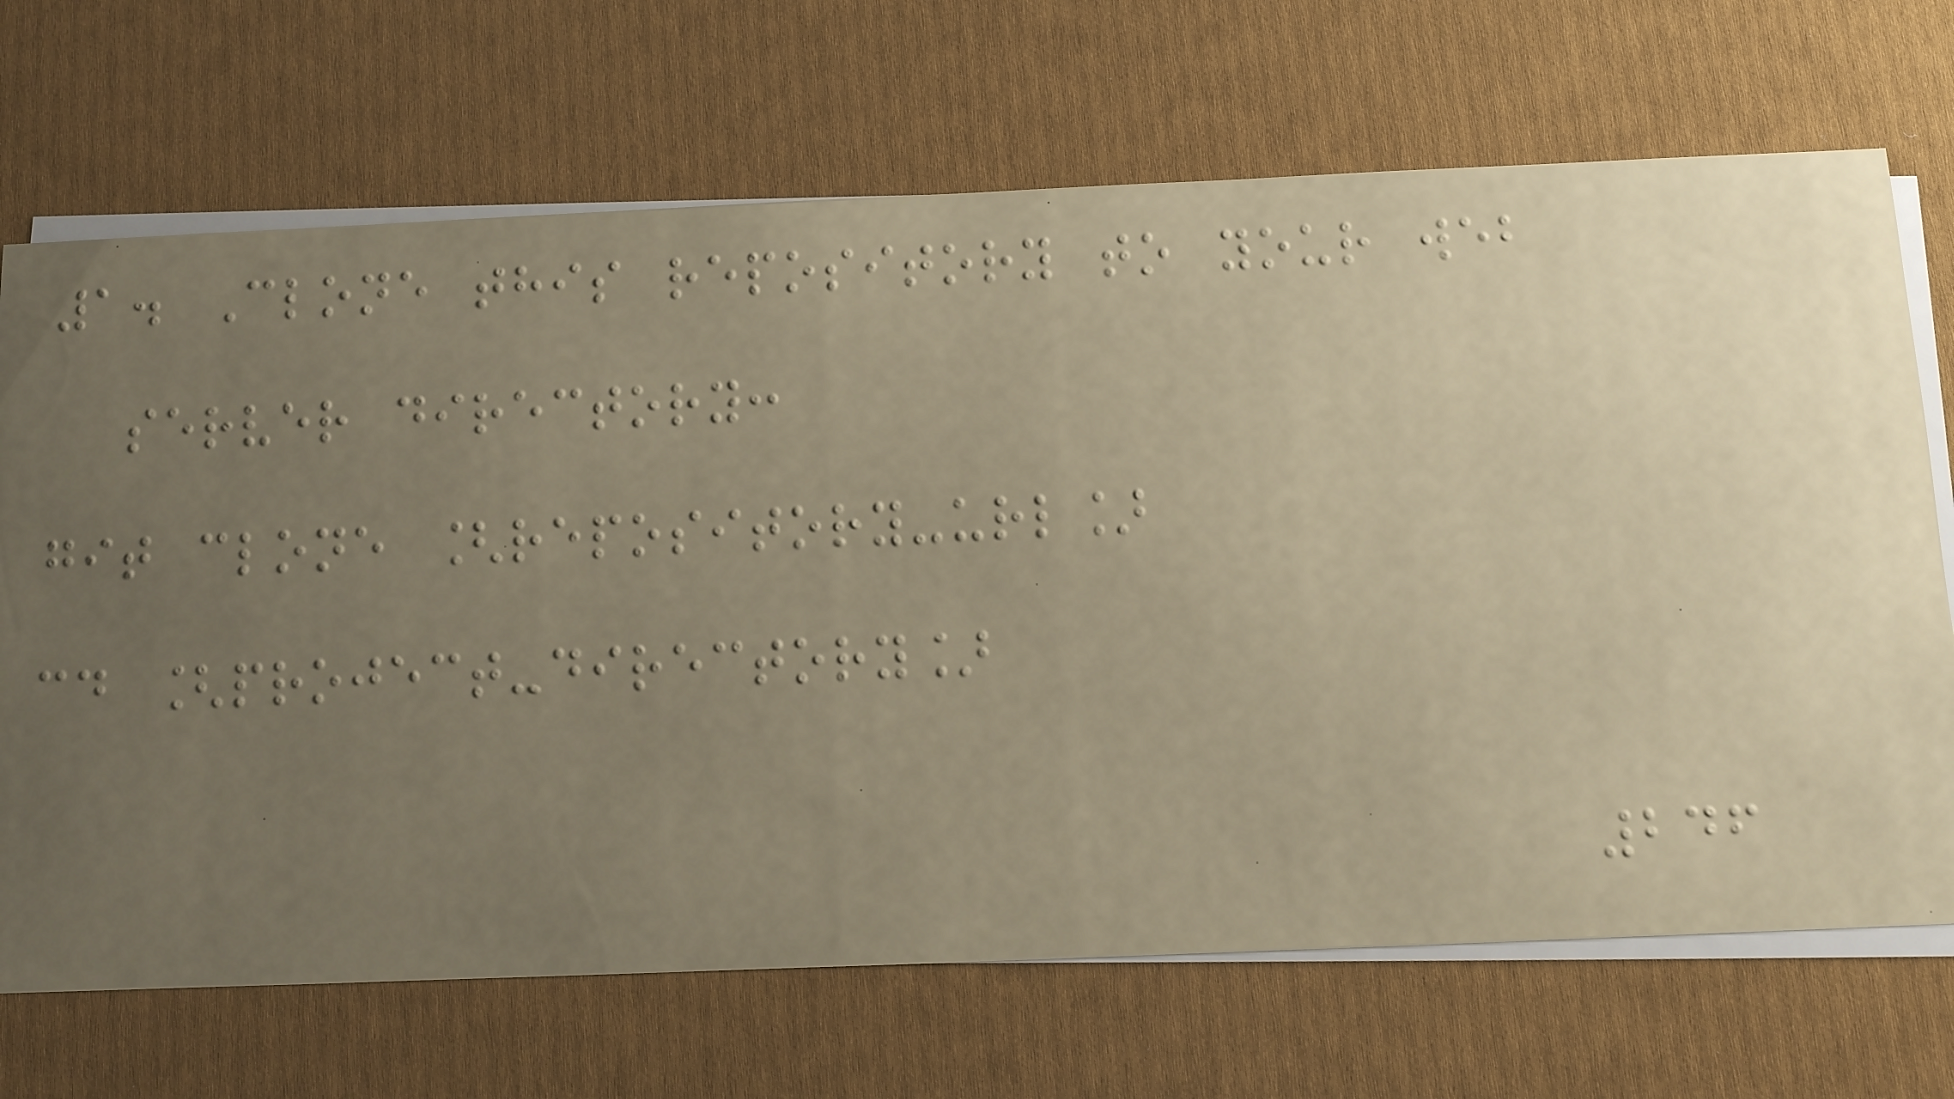1. Clone this repository to your web
server directory:
git clone [repository-url]
cd [project-directory]
246
